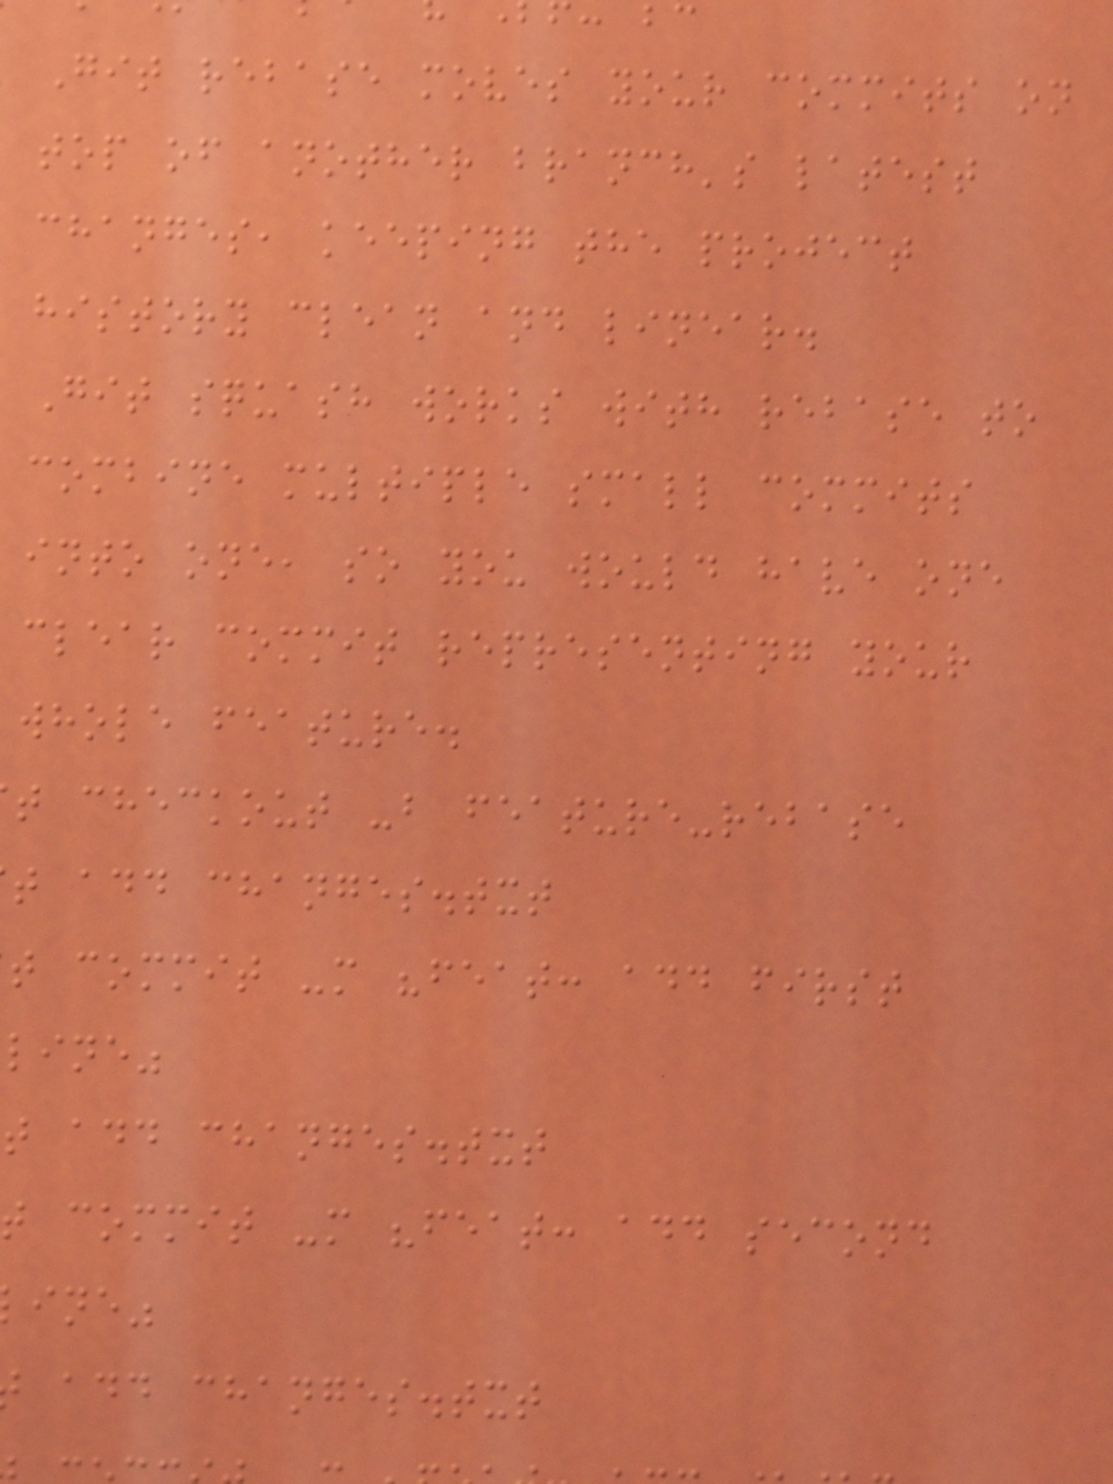Git rebase moves your commits on
top of another branch's latest
changes, keeping the project
history clean and linear.
Git squash works with rebase to
combine multiple small commits
into one, so you would have one
clear commit representing your
whole feature.
t checkout -b feature-rebase
t add changes.txt
t commit -m "feat: add first
line"
t add changes.txt
t commit -m "feat: add second
ine"
add changes.txt
